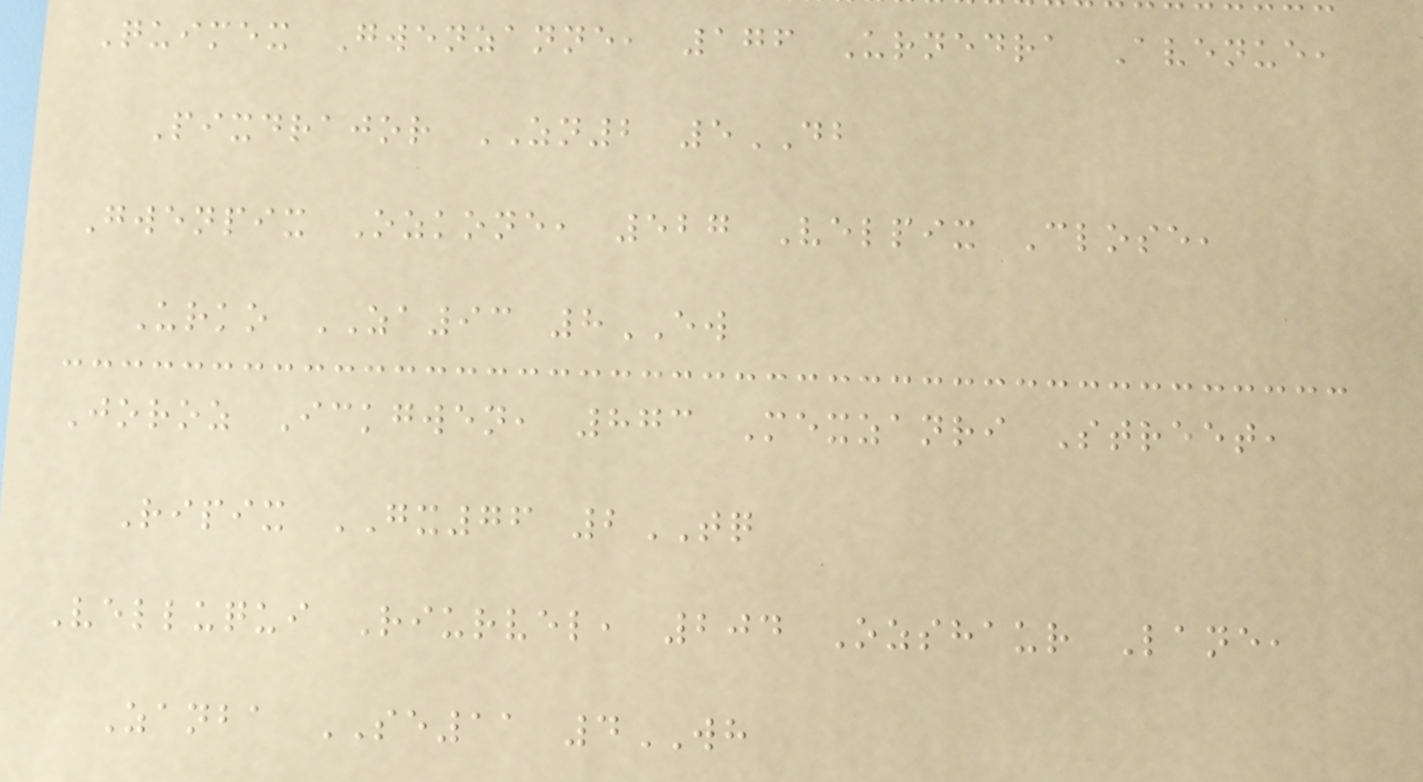Quimex Gwenzanne, 176 Urnedra Avenue,
Pixdrajor ZN2 5DB
Gwenpix Ozkone, 527 Velpix Close,
Urko ZA93 8EW
Joroz Ickgwen, 873 Mexzanri Street,
Ripix GX76 2TQ
Velluqui Riurvel, 204 Ozshaur Lane,
Zanba SE11 4WH
